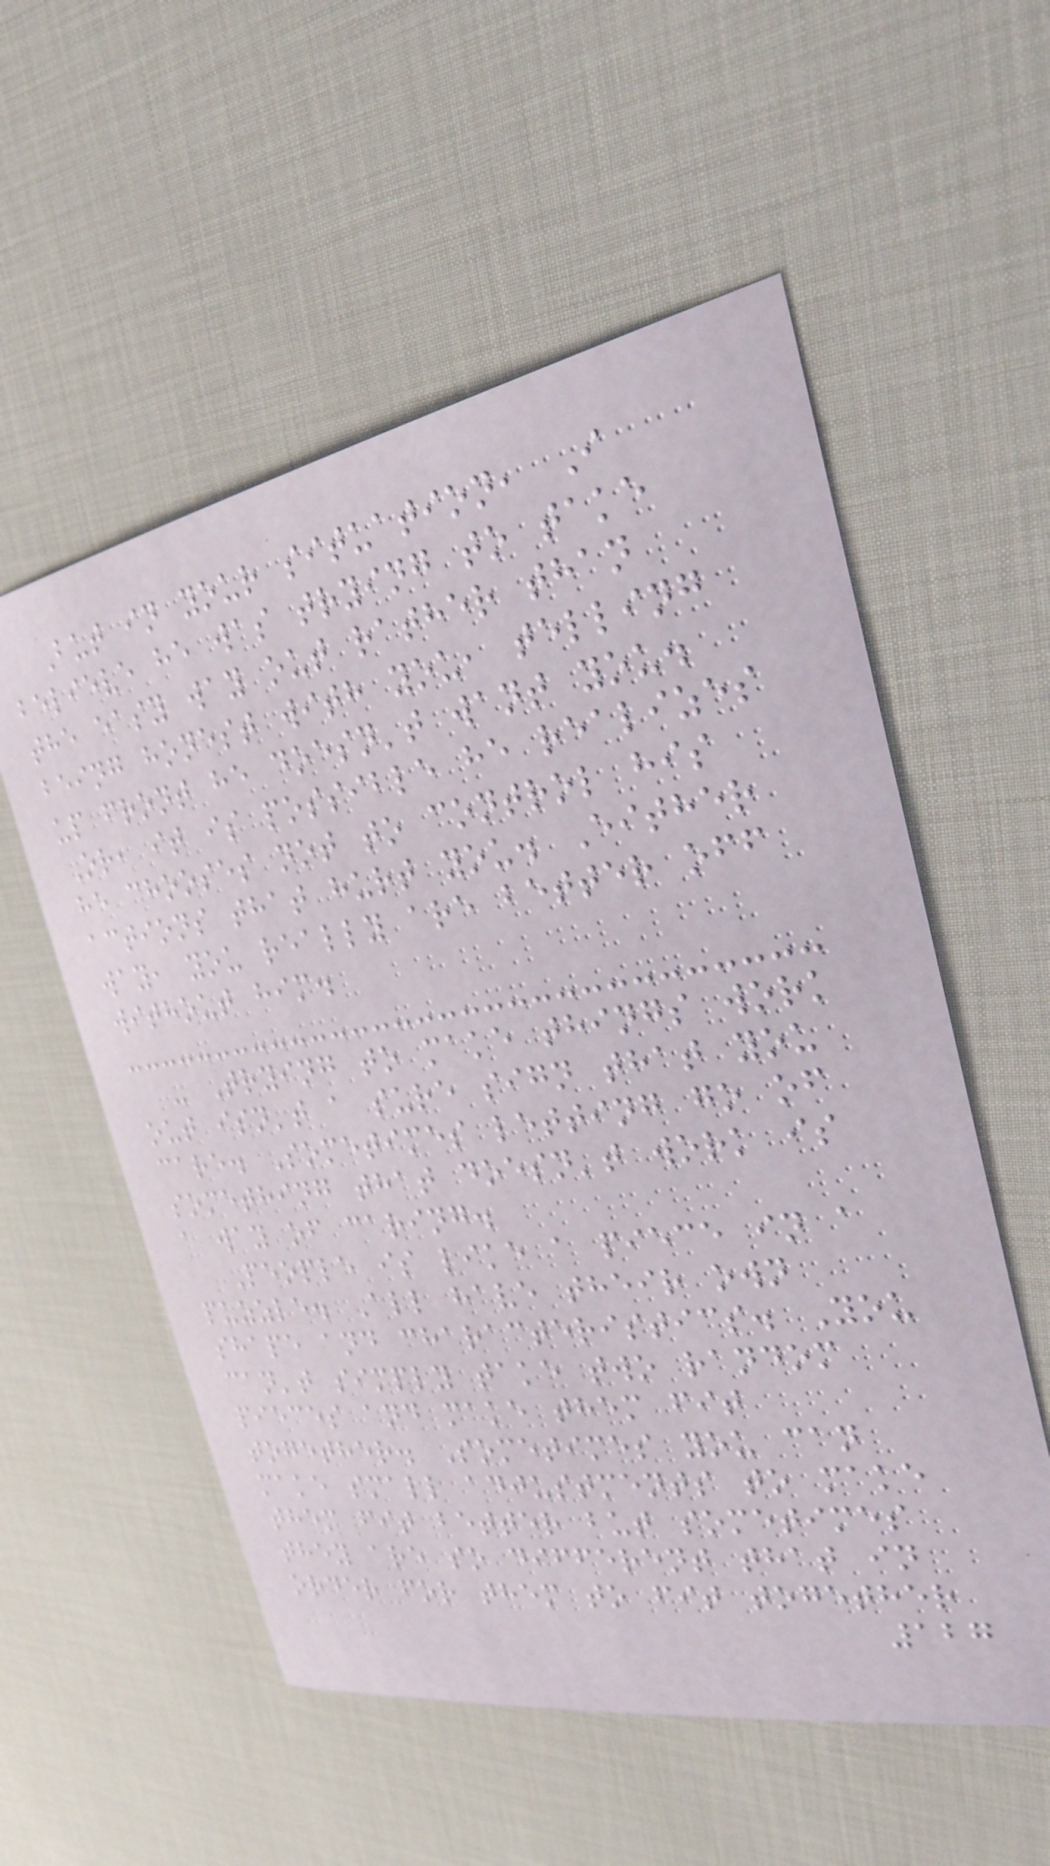But in your situation, I
believe he was trying to take
the easy way out rather than
being honest with you, telling
up front he doesn't want you.
Or, it is possible he realizes
he chooses not to control his
actions that hurt you. Either
way, you really are better off
without him.
- Trying to make things work
out isn't a sure sign that you
care. Sometimes letting go of
something that doesn't work is
a way of caring.
People is like a piece in a
puzzle. All have their own
shape and characteristics. You
can't simply take two random
pieces and make them fit
together. Sometimes you can
make small adjustments to make
them fit better but sometimes
they are so different that in
order for them to fit together
127
